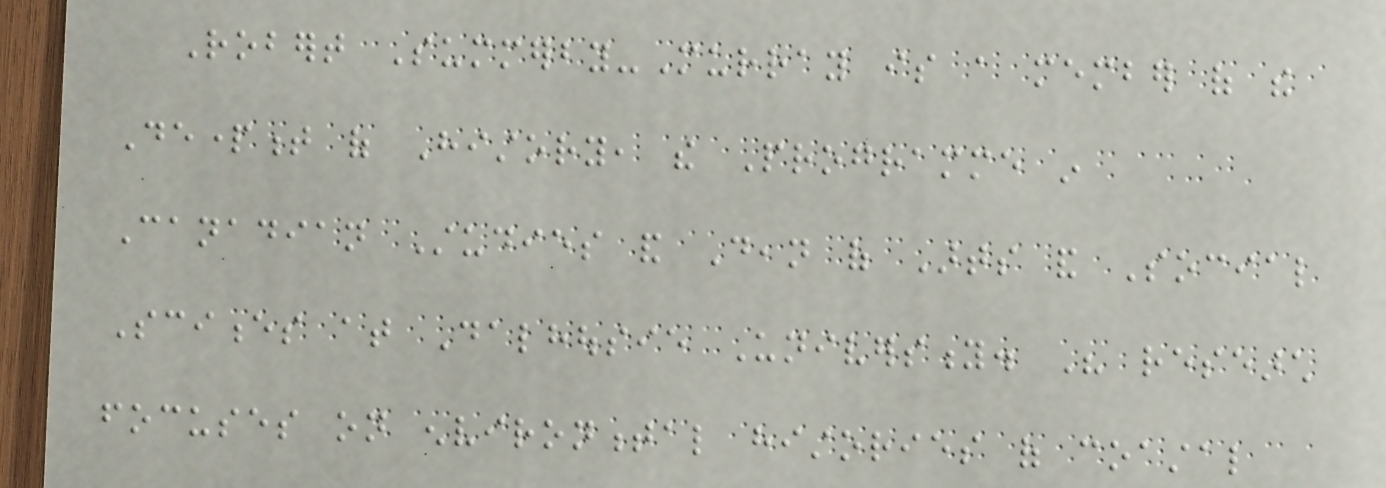Robert Summerby-Murray is a member of the
Department of History, the Programme in
Canadian Studies and Dean of Arts and Social
Sciences at Dalhousie University. His research
focuses on environmental histories of coastal
